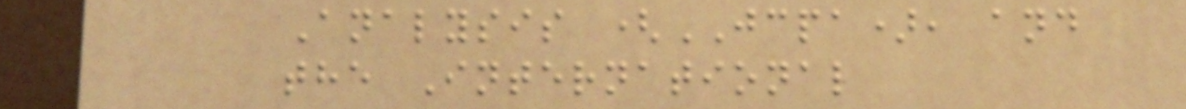Analysis (JCPA), and
the International
